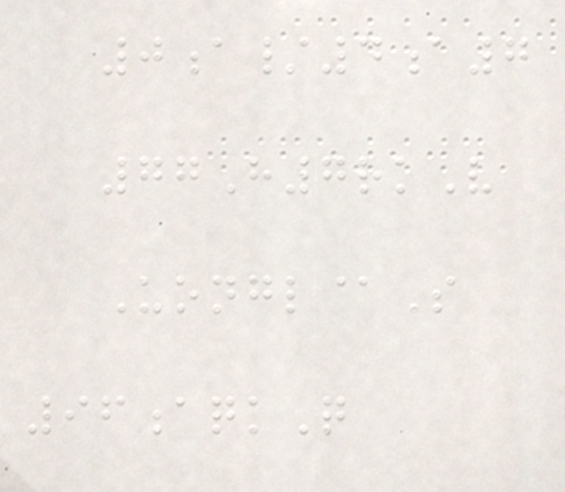0a/4a7
77H7rkV
Uongl@S
96aqkQ
